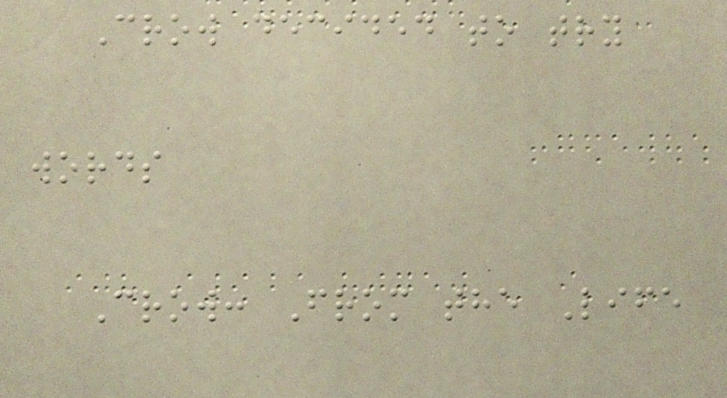Crow decided to try
words
Crow: From the Life
